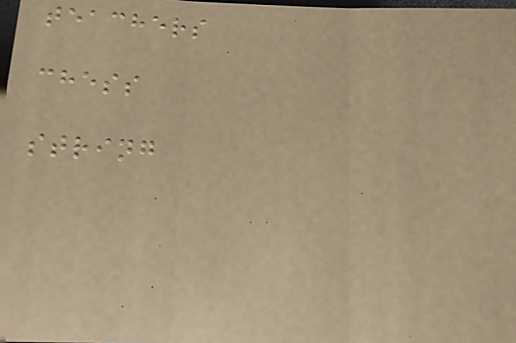teachers
chess
string
